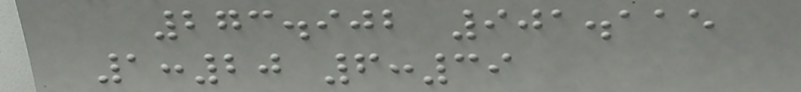273.902 901.115
1:20 6:39
